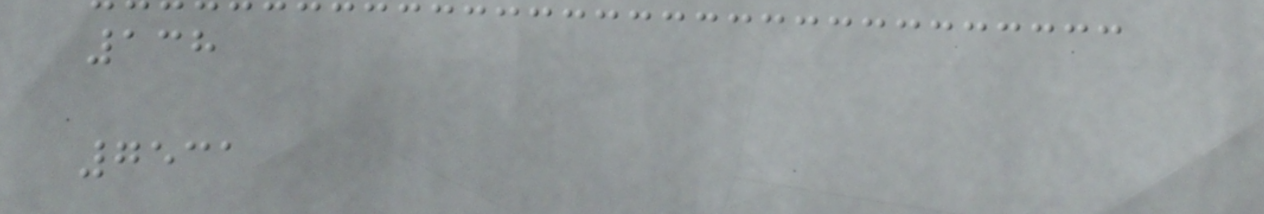138
7531
